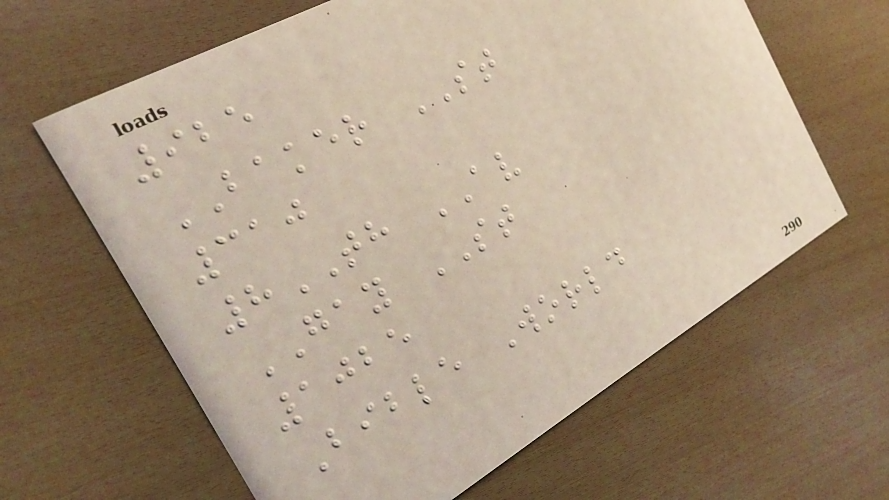925
BAKER ST
310
8TH AV
GAY ST
1025
Bible World
